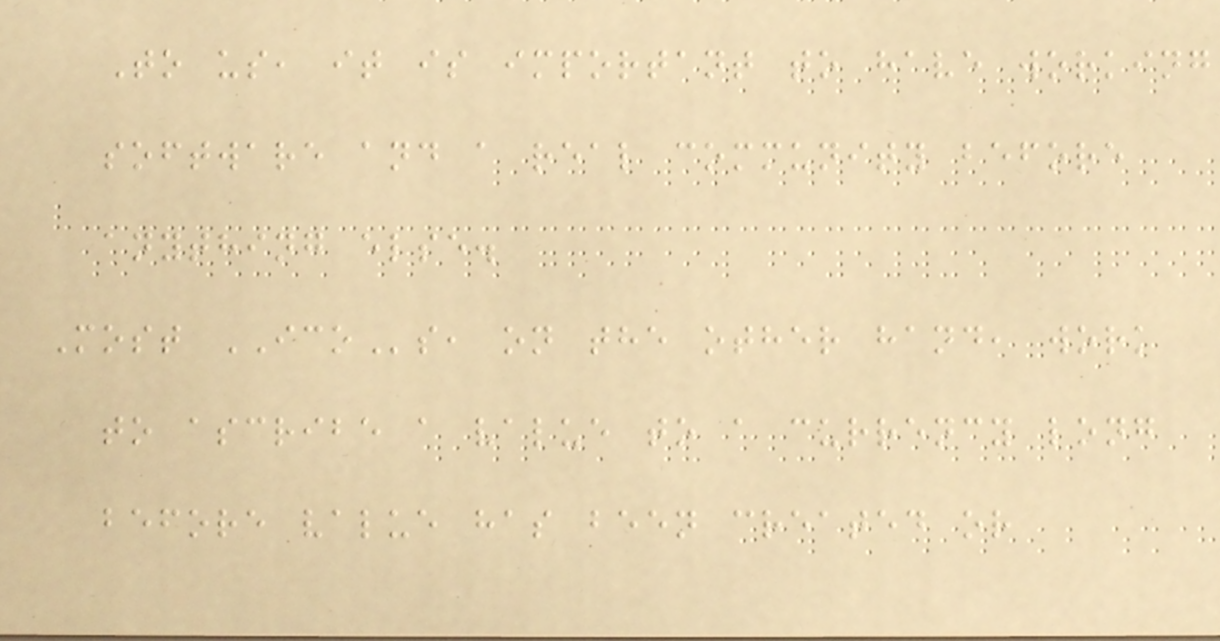To us, it is important to have working
software and a real community before
anything else.
Most ICOs, on the other hand, work
to ascribe a value to a currency long
before value has been created or
